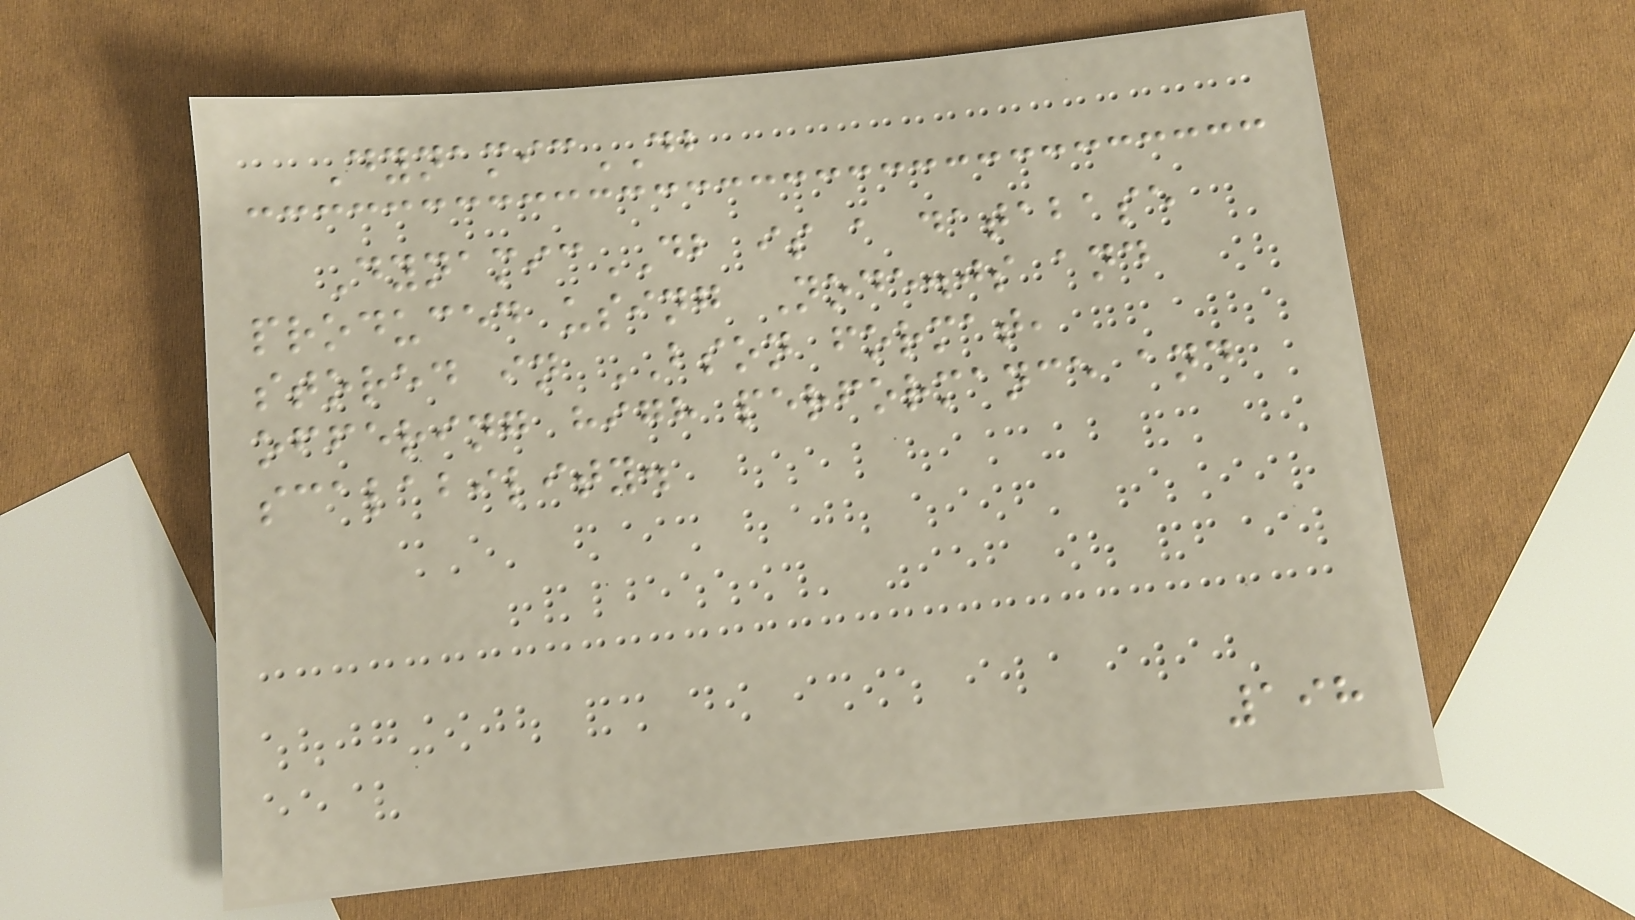DynamicDB
DynamicDB is a database
produced using Node.js and
stored in BSON format,
offering high performance and
scalability.
198
